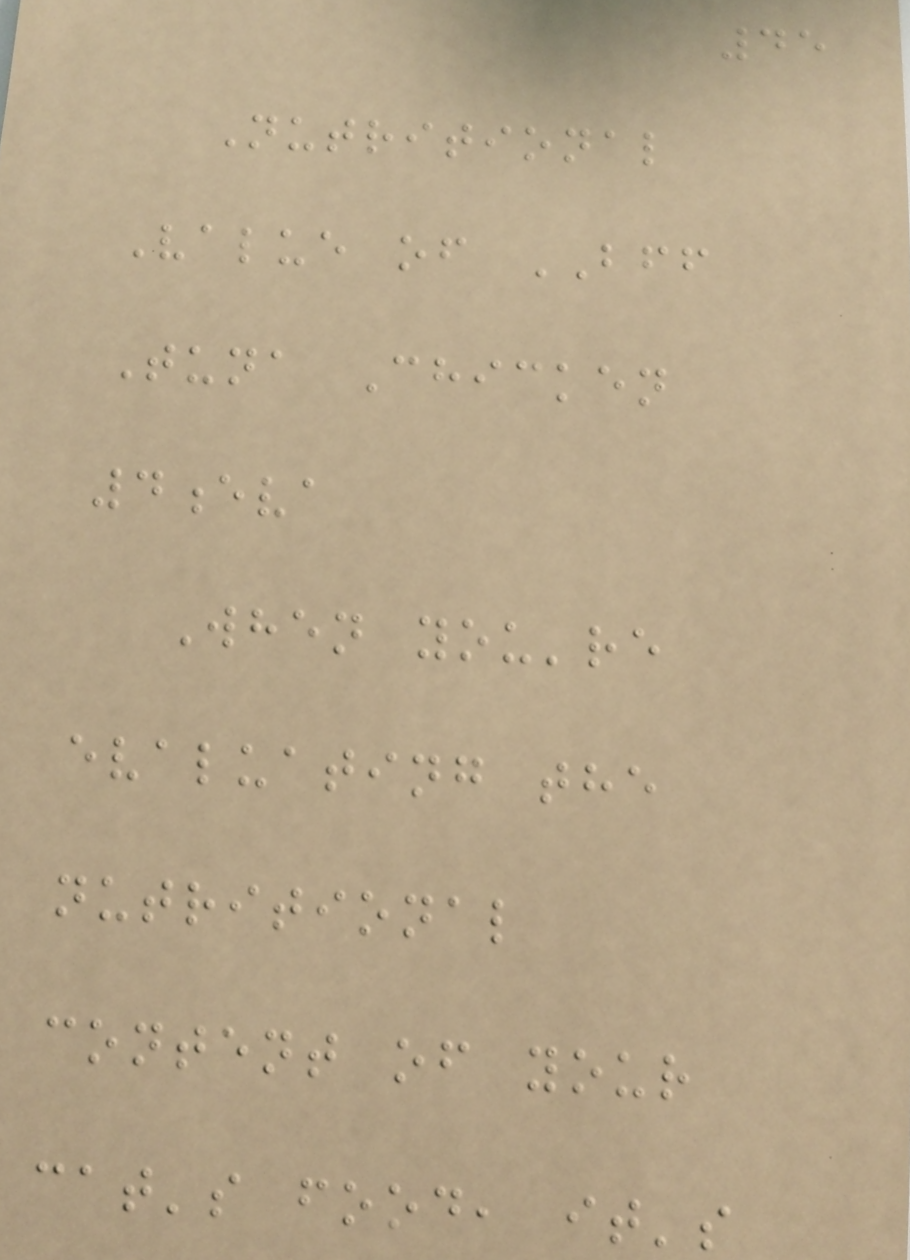45
Nutritional
Value of BFF
Tuna Chicken
4eva
When you're
evaluating the
nutritional
content of your
cat's food, it's
